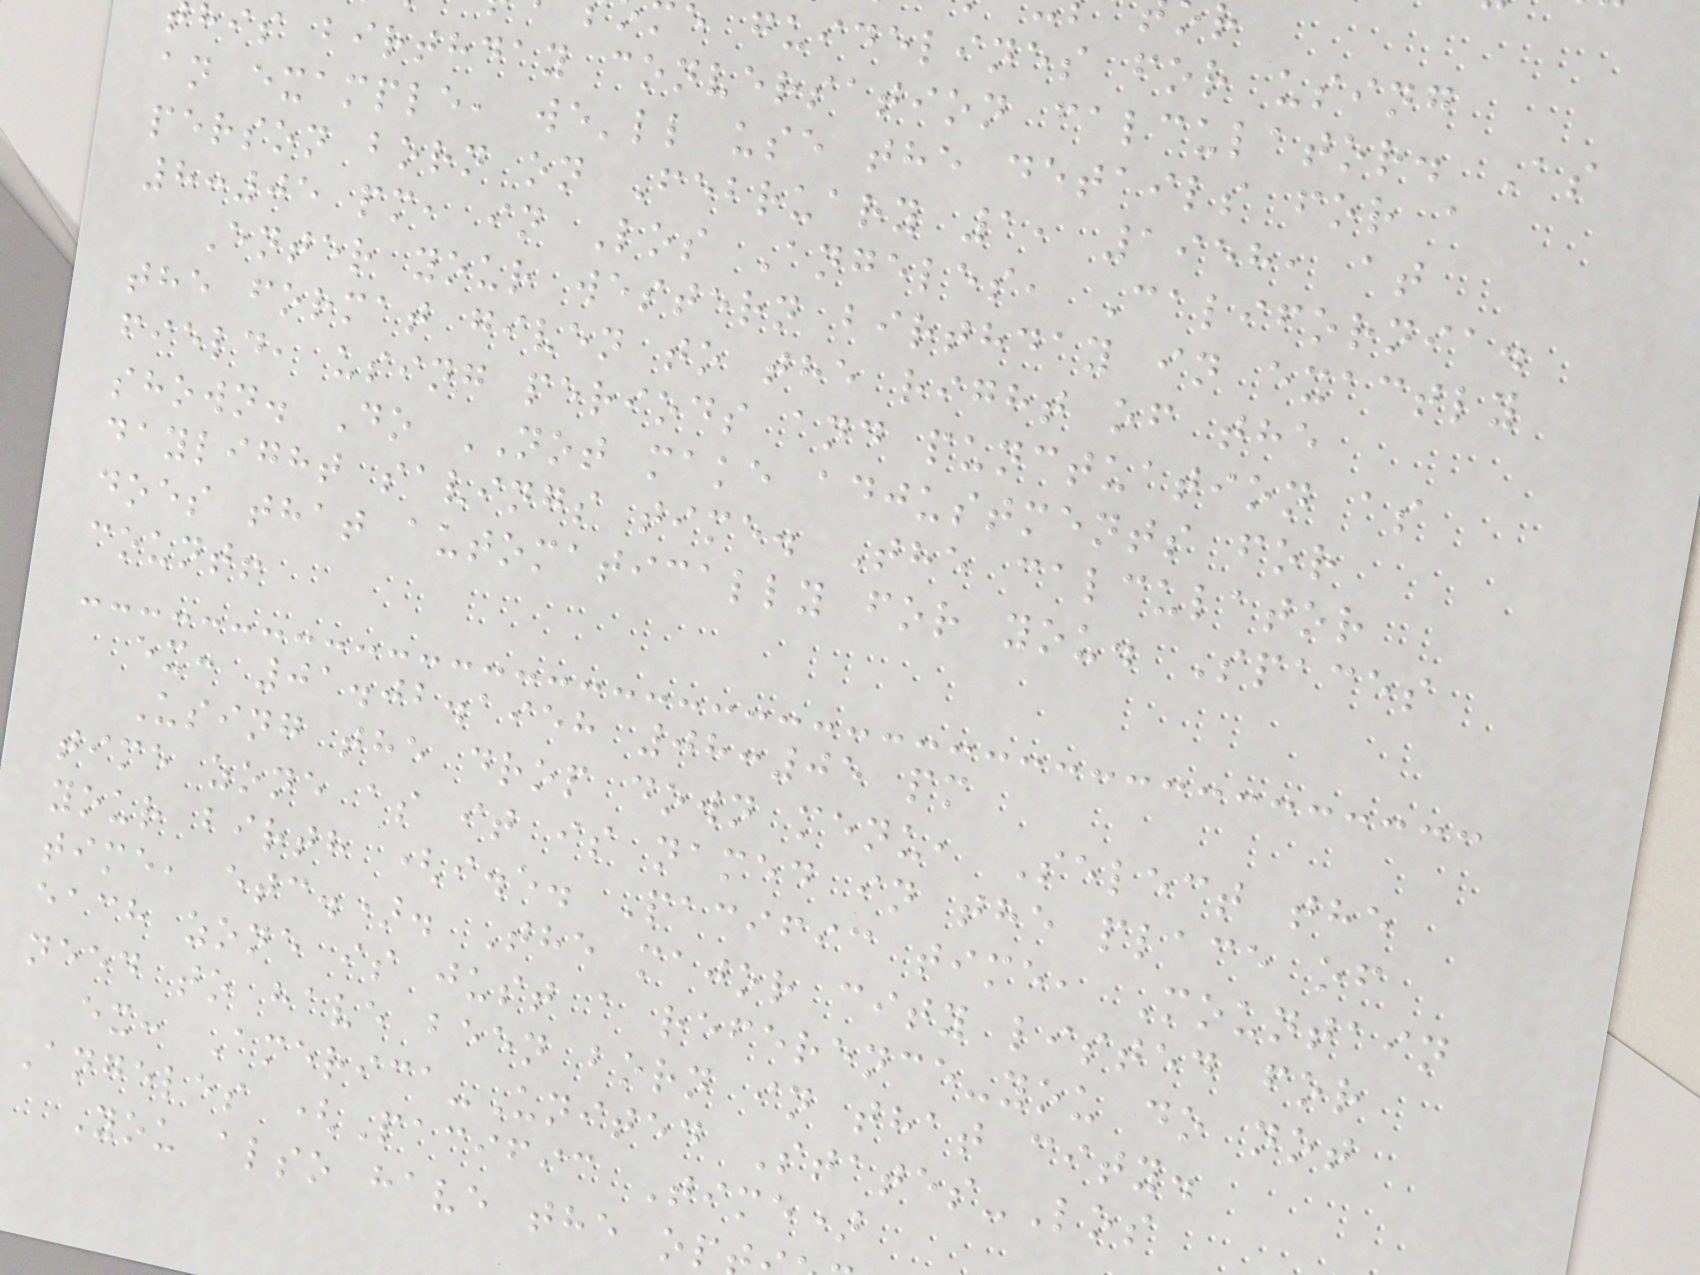e guidelines for using
his birthday conversation calculator. As
an example, we'll use the details for a
person born on February 1, 1958, at
8:05 pm, in Los Angeles, California.
Enter your western birthday in exactly
the format given to the right of the
field, using periods and punctuation as
shown. Do NOT make adjustments for
daylight savings time. The calculator
does that automatically for you. Spaces
count!
ex: 01.02.1958 08:05 pm
Using the drop down menu, Select the
time zone as it is named in the place of
your birth (i.e. Pacific time, Mountain
time, etc.). The major city listed for
each zone is just a reference-you do not
need to have been born in that city.
ex: America-United States-Los
Angeles (Pacific Time)
You also have the op
